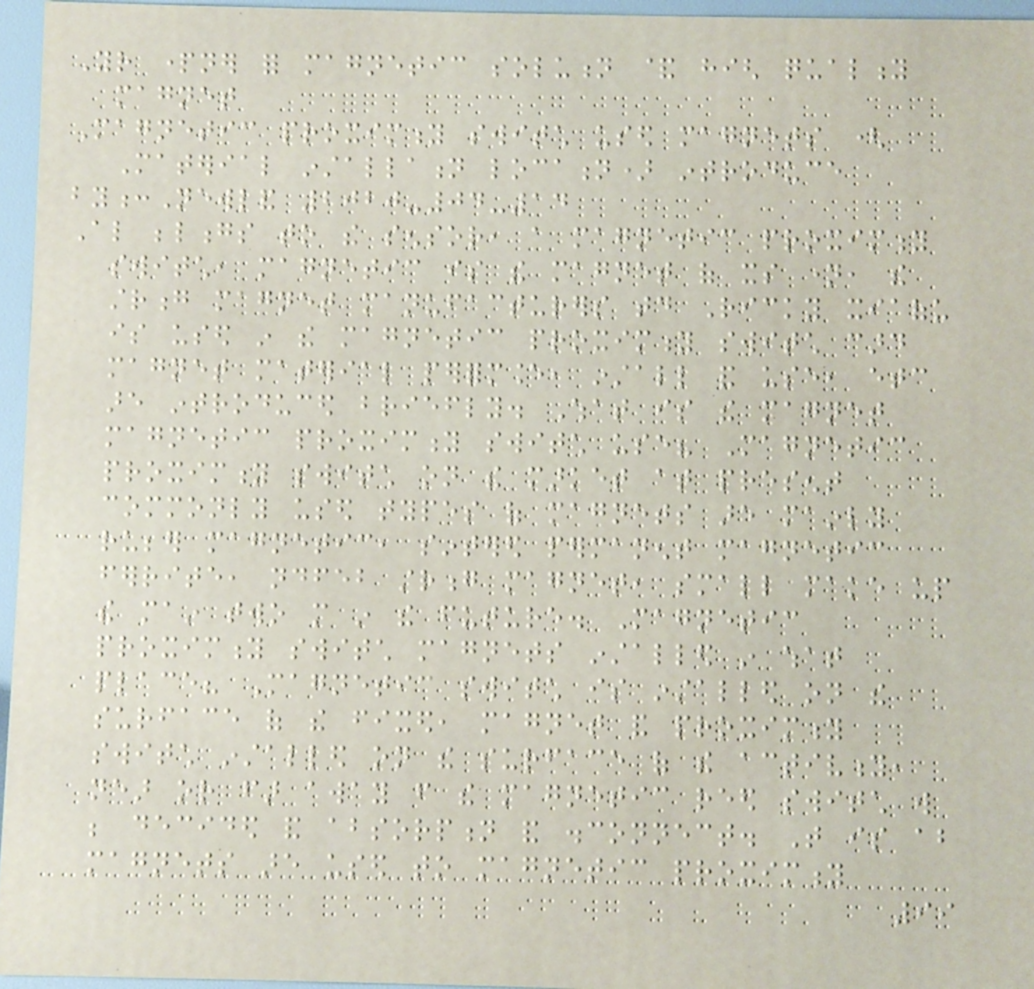Your partner for magnetic solution & high quality
magnet
Magnetic proximity switch used magnets (
Material installation location) introduce
by:Newland 2020-04-14
Also belongs to the sensor, a magnetic proximity
switch, magnetic is the magnet of its name, the
strong magnet manufacturers today Ricky xiaofu
is used in the magnetic proximity switch card
magnet material performance, install and use, etc
are introduced briefly. What is the magnet
magnetic proximity switch use? Magnetic
proximity switch on the market at present
commonly used types of magnets are mainly
rubber magnetic, sintered permanent magnetic
ferrite, ndfeb strong magnet, small make up
the main two more in the future. Magnetic
proximity switch magnets installed in what
place? Magnetic switch is installed on the
surface of the fixed, magnet and proximity
switch installed on the surface of the activity,
near or far away from the magnetic reed switch will
be decided and absorption and disconnect. That is about
magnets are used to magnetic proximity
99
